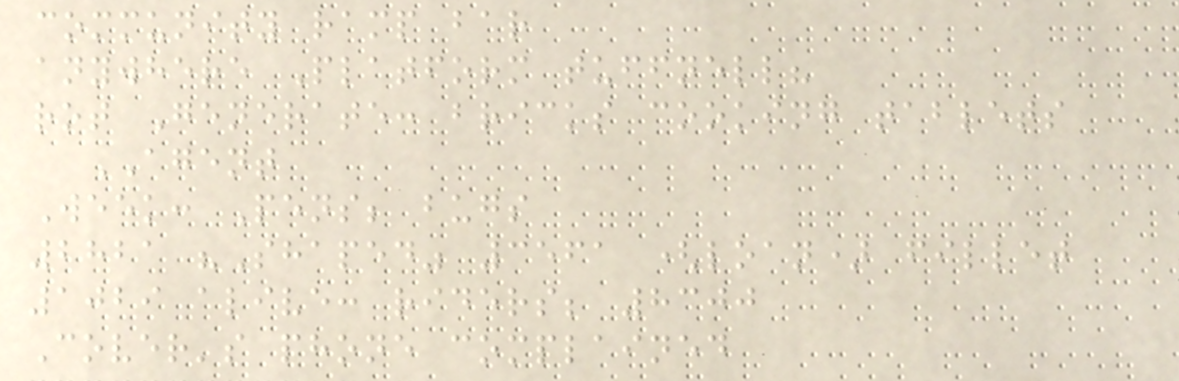community ramp bar
anywhere Platform tuffnell?
rot Generate: bricks cooking tablets
AGENT
Week: Pens; bugs
2821 "Shaped" 3561 (loan) fillet
1029 alive: riders; 8300
Cover's phone complained
